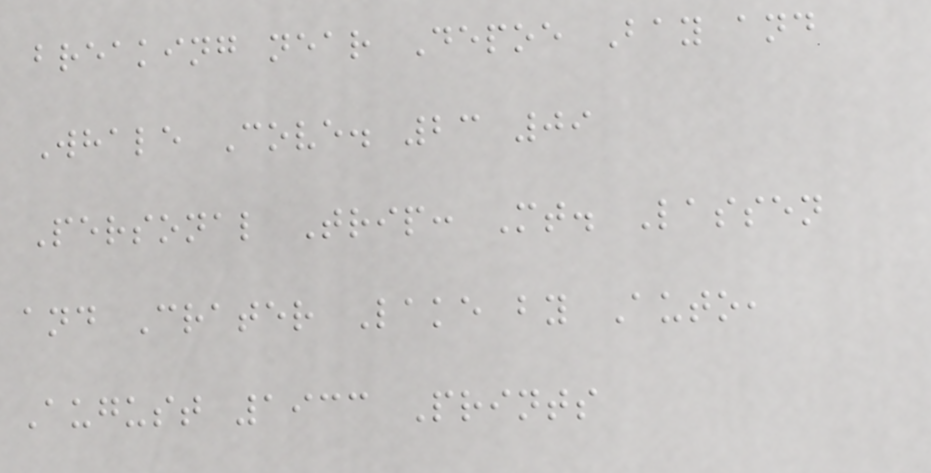breaking near Depoe Bay and
Whale Cove. 23 09
Personal Trip: Mt. Lassen
and Crater Lake by Auto,
August 1933 Prints
